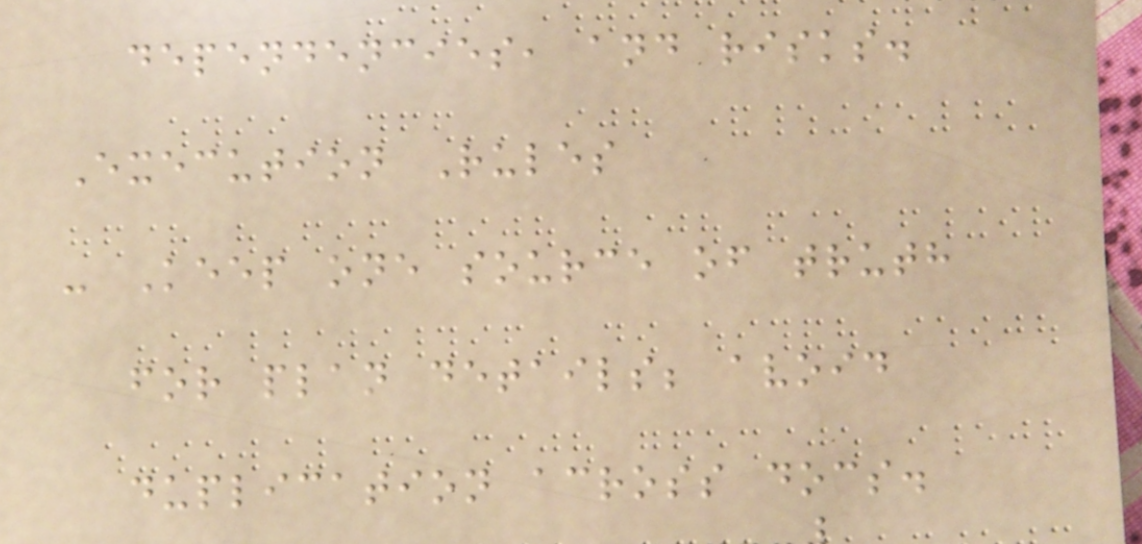dependencies, and risks.
Execution Rules
- Keep one source of truth
for plan details; avoid
duplication across docs.
